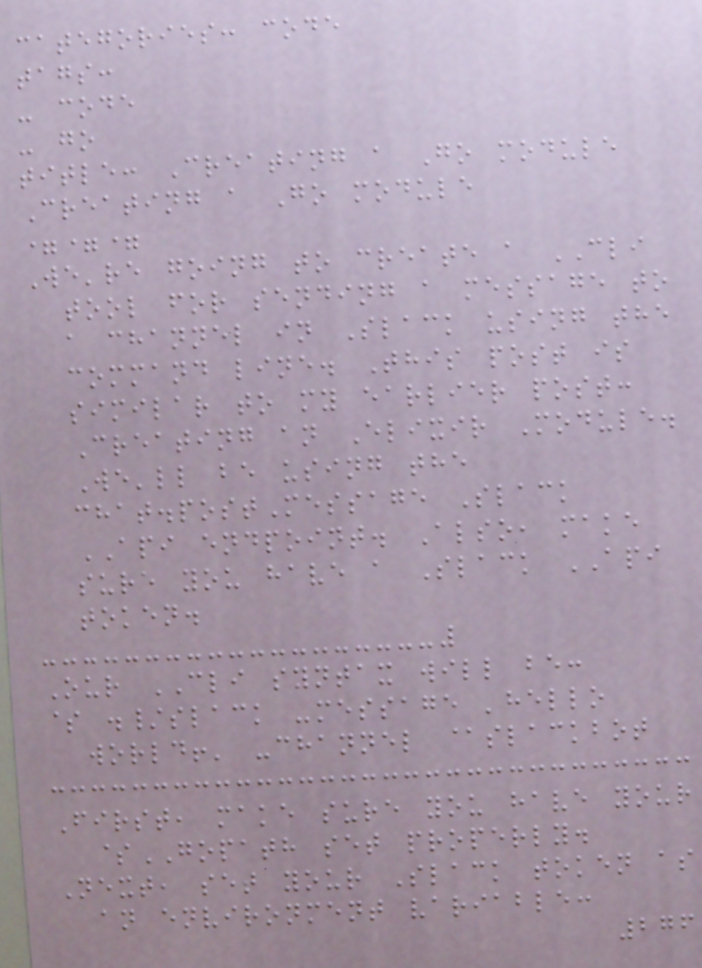categories: code
tags:
- code
- go
title: Creating a Go module
Creating a Go module
===
We're going to create a CLI
tool for sending a message to
a channel in Slack using the
command line. This post is
similar to my earlier post:
Creating an Elixir Module.
We'll be using the
chat.postMessage Slack
API endpoint. Also, make
sure you have a Slack API
token.
Our CLI syntax will be:
$ ./slack -message 'hello
world!' -channel @slackbot
First, make sure you have your
$GOPATH set properly.
Next, set your Slack token as
an environment variable:
276
